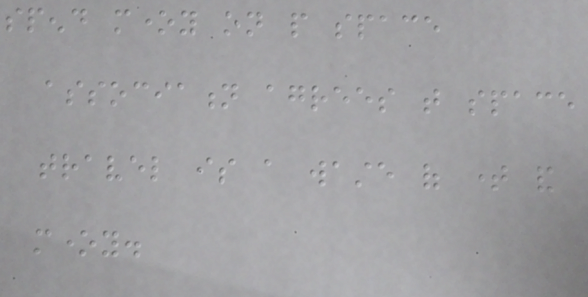spend money on people space
association agrees that space
travel is a waste of time and
money.
